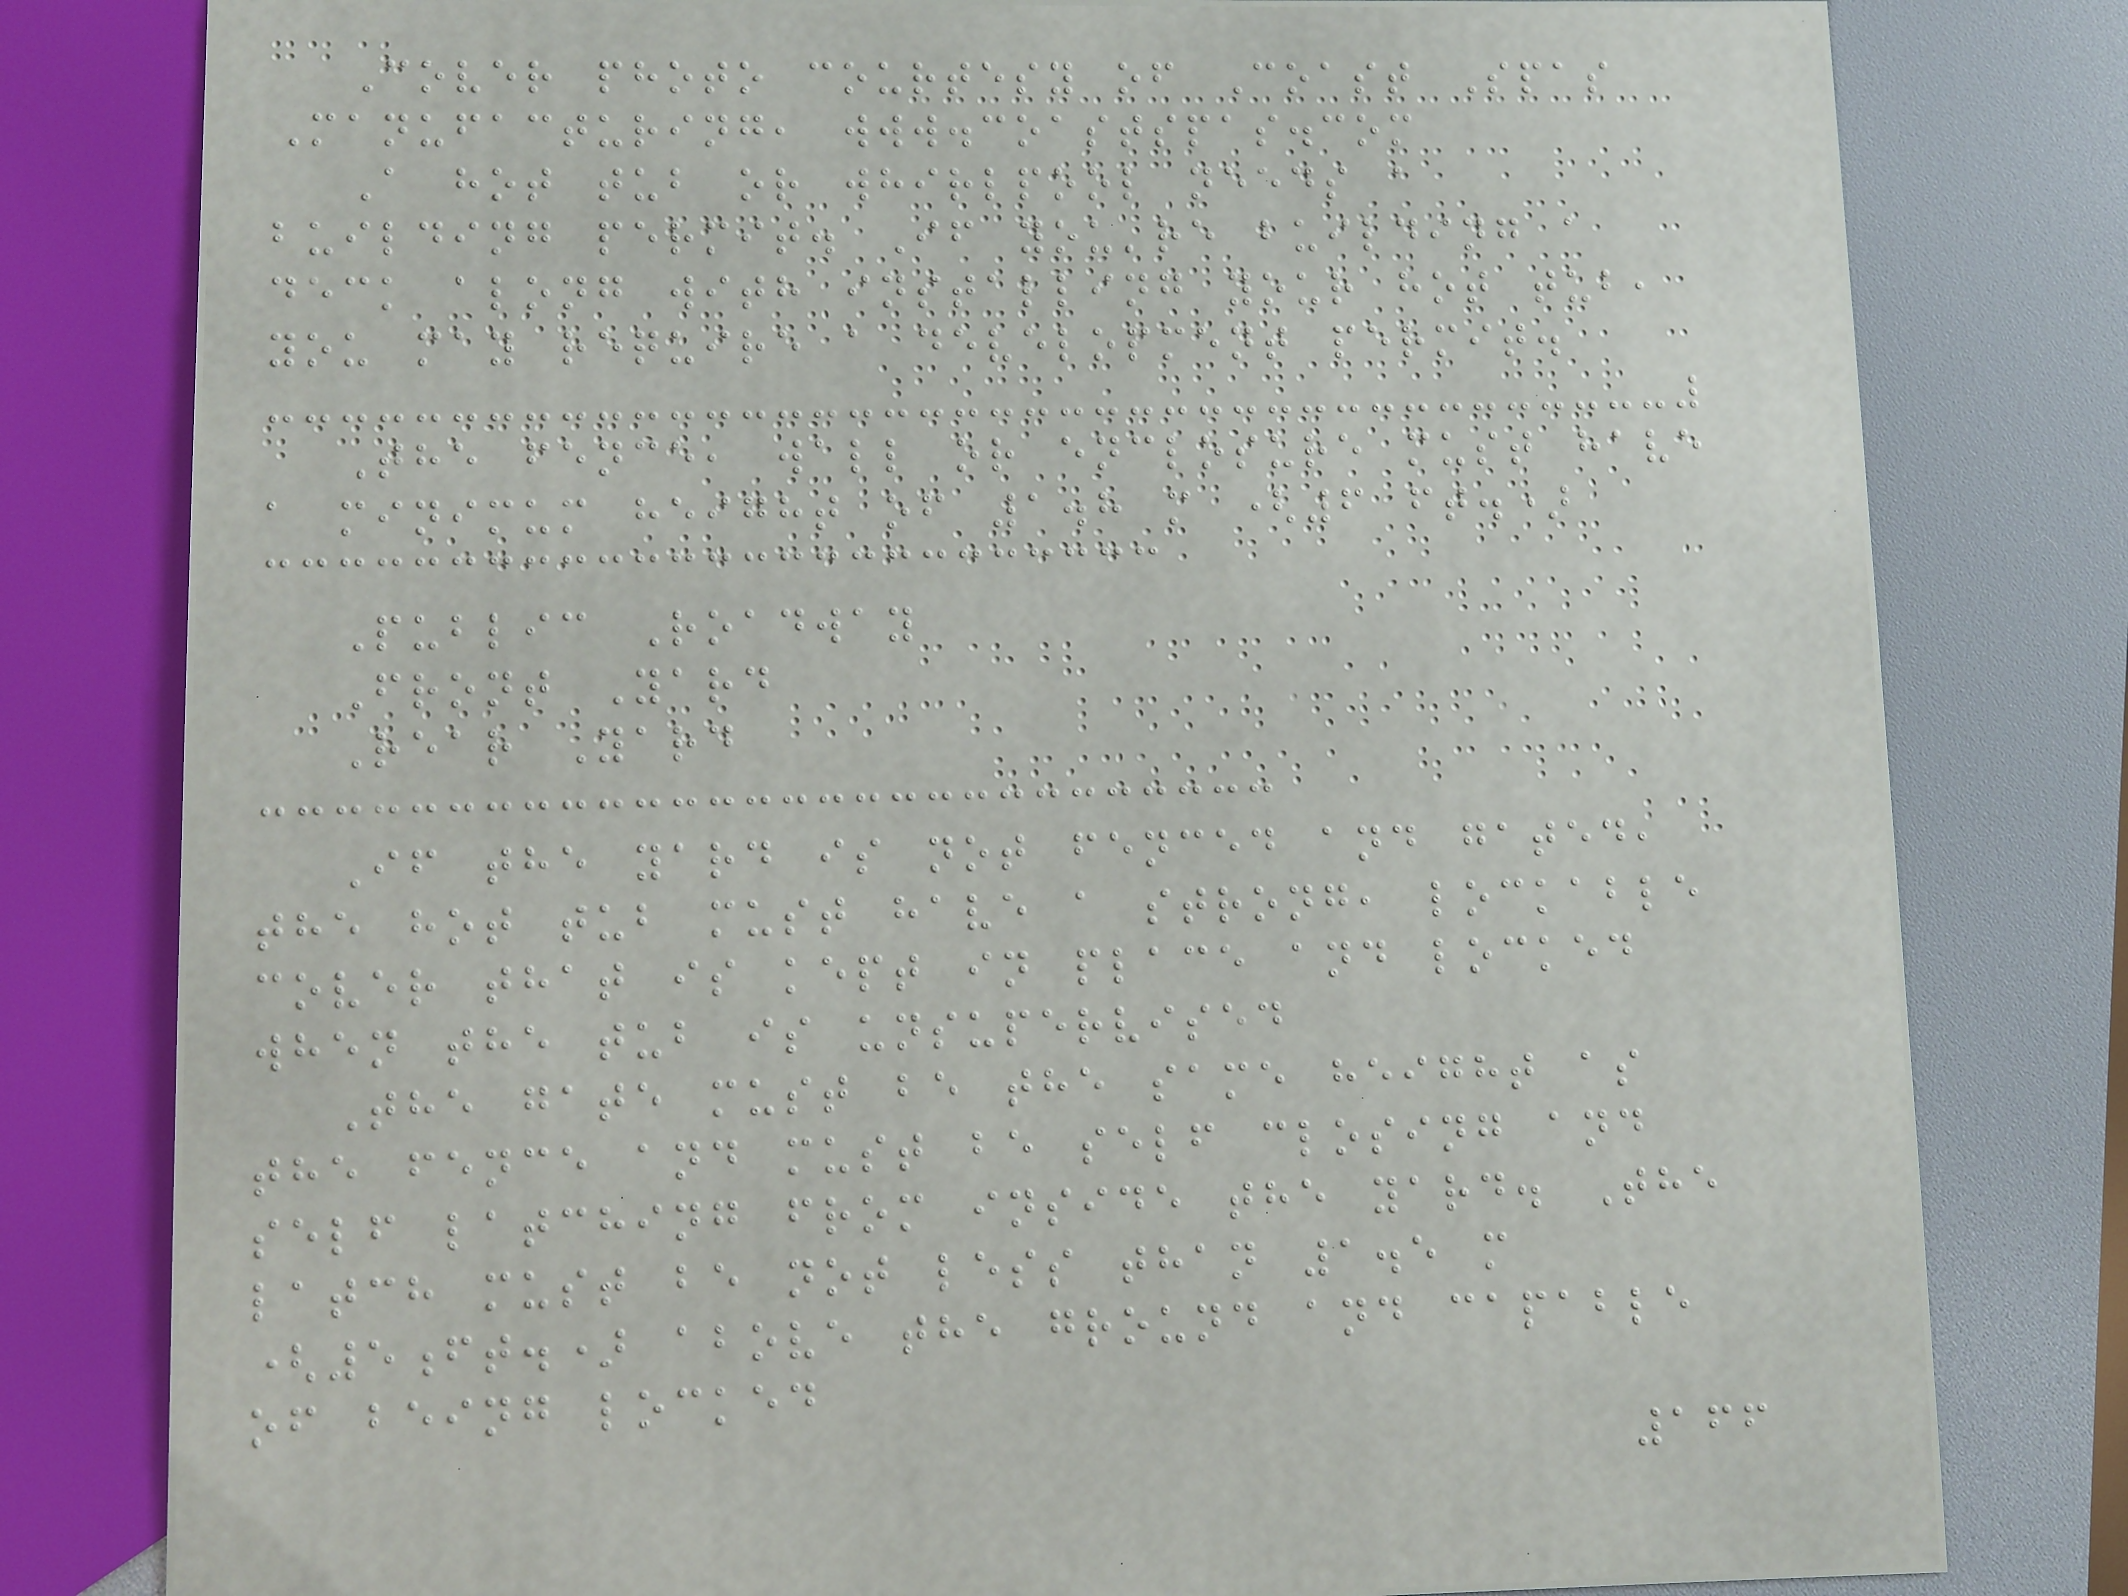Cover photo courtesy of Coast Spas
Manufacturing, www.coastspas.com
A hot tub or whirlpool needs a
building permit. If you're building a
deck along with installing your hot tub,
you may require a development permit.
The fence, wall or enclosure must have
a minimum height of 1.8 m (6 ft.)
Public Roadway
Front Yard
Rear Yard
If the yard is not fenced and gated,
the hot tub must have a strong, lockable
cover that is kept in place and locked
when the tub is unsupervised
The gate must be the same height as
the fence and must be self closing and
self latching from inside the yard. The
latch must be not less than 1.5 m
(5ft.) above the ground and capable
of being locked
166
